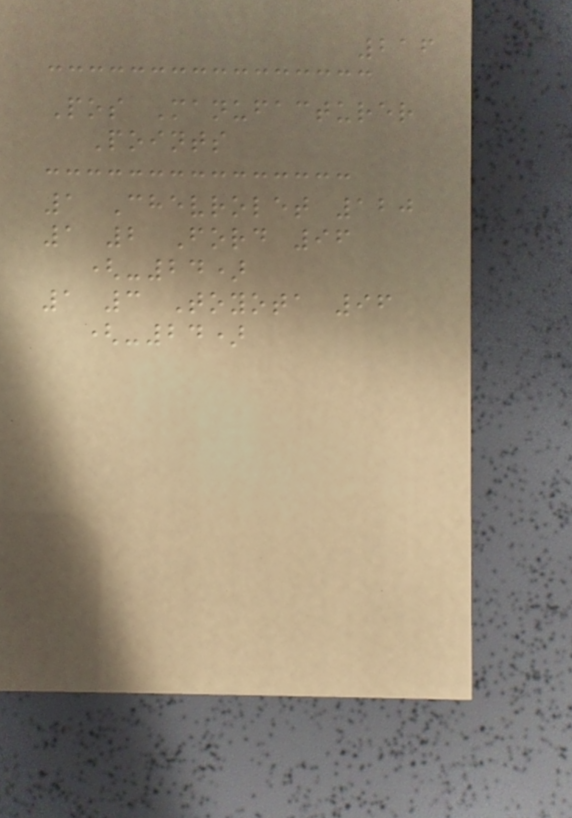216
Pos Manufacturer
Points
1 Chevrolet 120
1 2 Ford 96
(-24)
1 3 Toyota 96
(-24)
